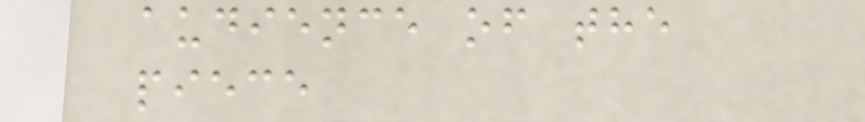audience of the
piece
